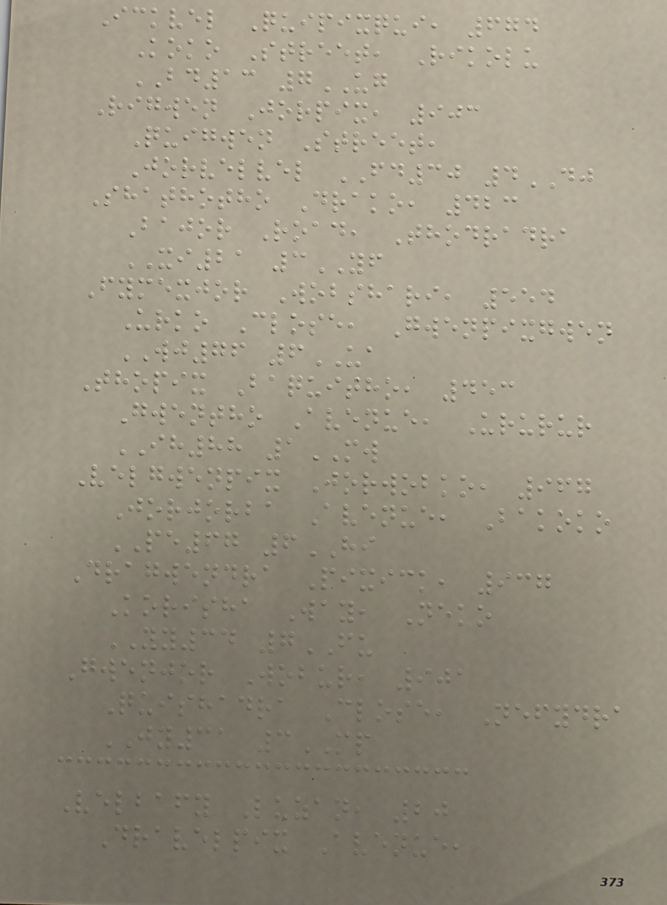Ickvel Quipixqui, 674
Koko Street, Rikolu
BD13 7UG
Rigwen Jorpix, 903
Quigwen Street,
Jorvelvel FD30 4DJ
Shathotho Drako, 423
Bajor Road, Thodradra
XI21 3YF
Fymexjor Wobshari, 554
Urko Close, Gwenpixgwen
WJ76 6UA
Thopix Baquitho, 453
Gwentho Avenue, Ururur
IH88 1MW
Velgwenpix Jorwobko, 967
Jorjorba Avenue, Bakoko
PE67 6HI
Dragwendra Pixick, 937
Korisha Way, Neko
YY34 7FU
Gwenjor Wobur, 901
Quishadra Close, Nefydra
JY31 3MP
Velbafy Luzan, 20
Dravelpix Avenue,
